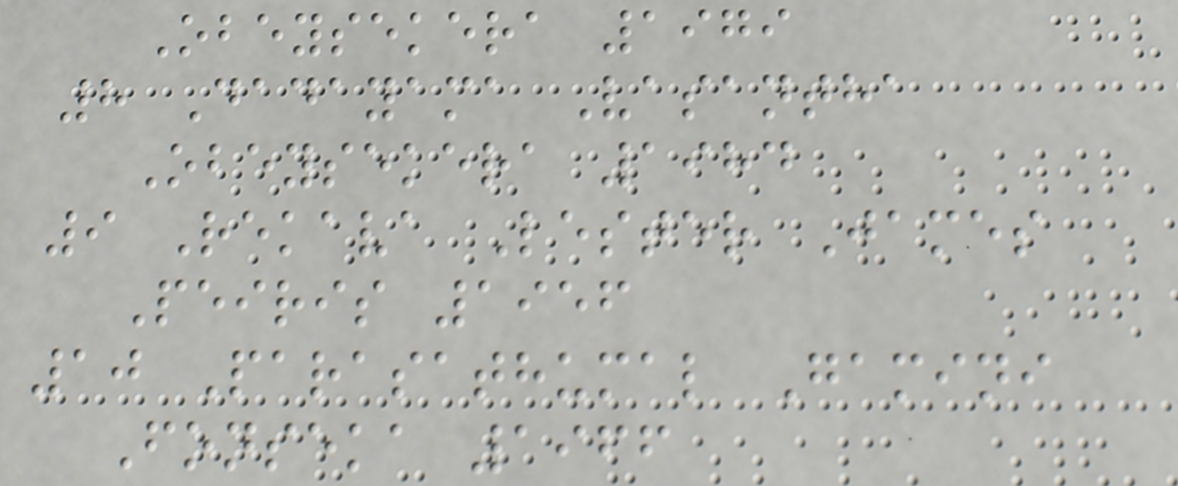Obeysekera 1979
8 Dadayama Vasantha
Obeysekera 1984
9 Rekava Lester James
Peiris 1956
10 Parasathumal Gamini
Fonseka 1966
